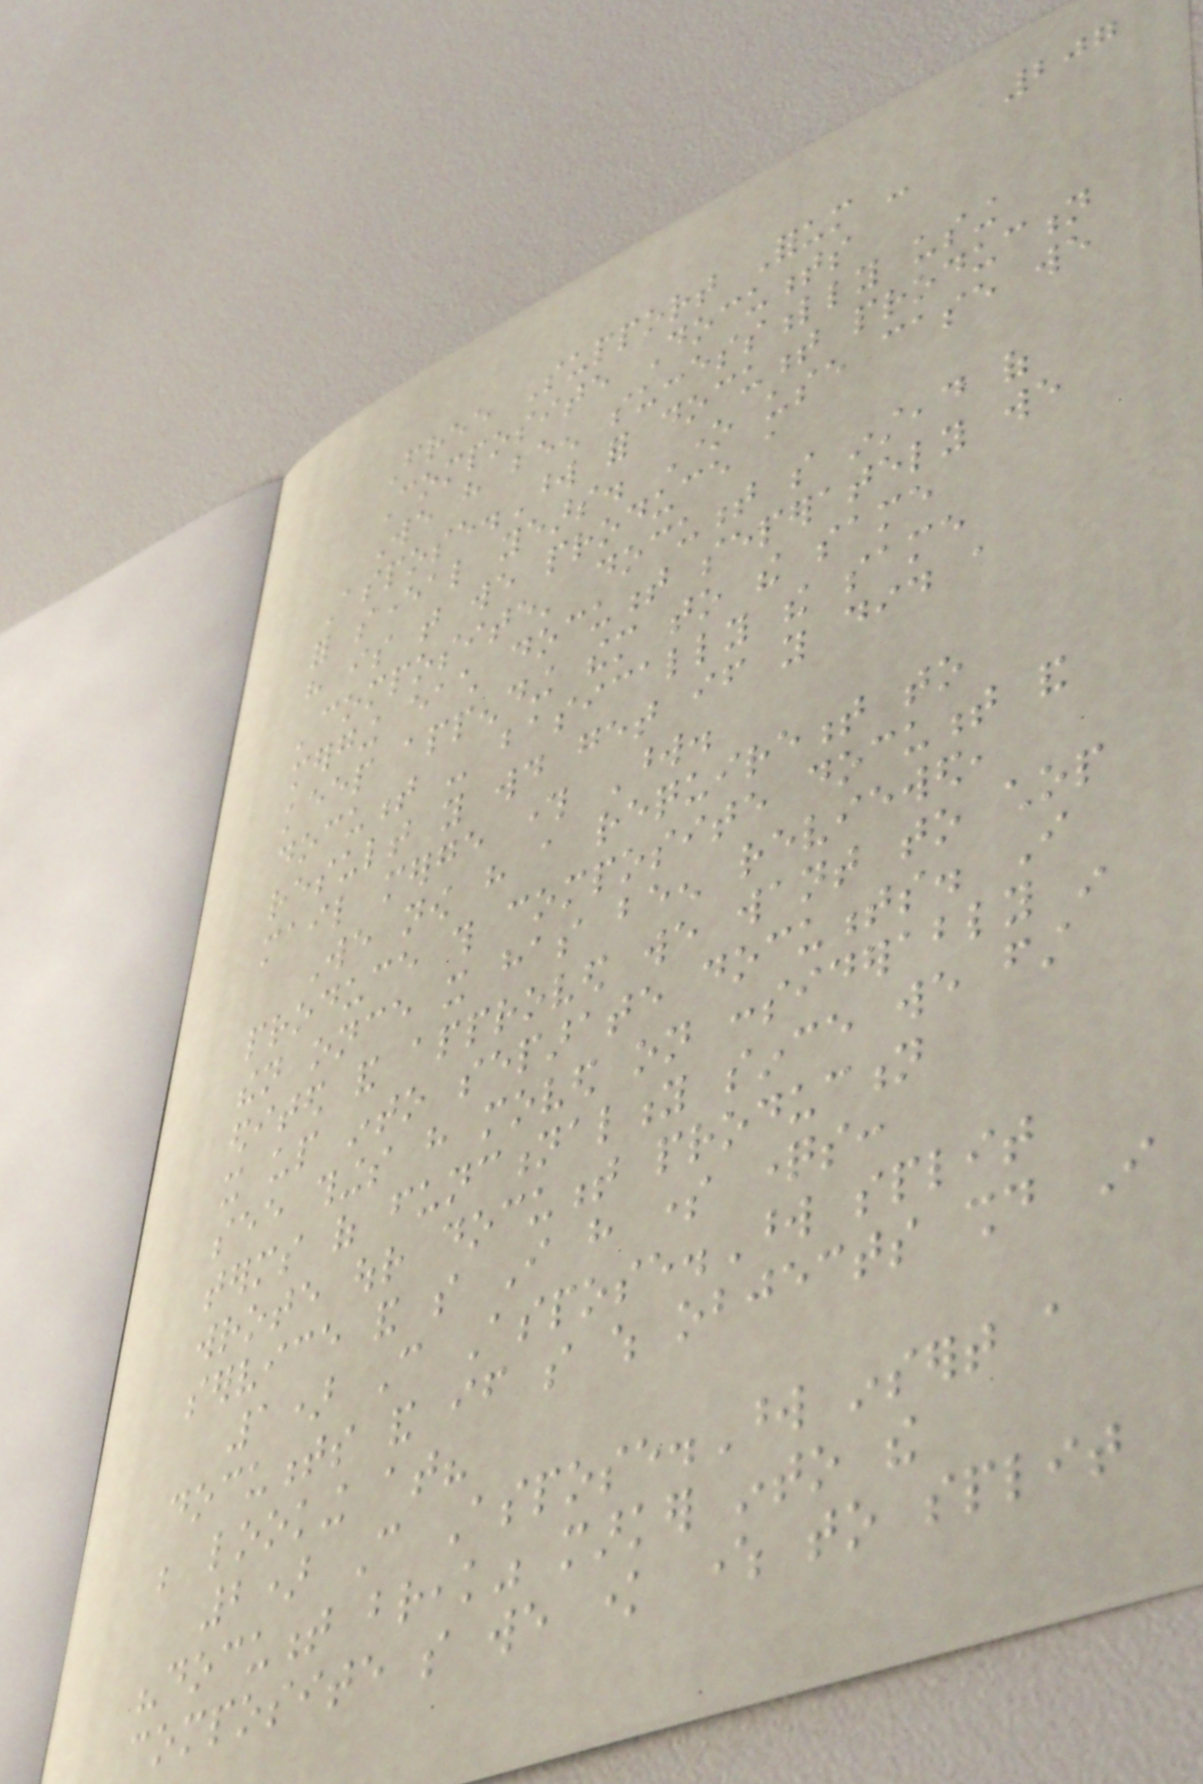207
Free Support Forum -
Composite Documents
We have been successfully using
Aspose.Word for document production
for several years. One use case we
have is that we produce a
'composite' document so instead of
merging each document seperately we
keep appending them to the same
document - basically the same
result you would get if you did a
mail merge through Word.
We now have a requirement to
produce this composite document and
then once it has been reviewed,
edited and approved we want to chop
it up into separate documents. I
see things have moved on considerably in
terms of functionality since we first
wrote our document production
service and so I have some questions:
1) Can Aspose.Word split
documents and if so which objects should I
be looking at?
2) Can Aspose.Word insert a
"document break" marker into the
composite so we know where to split
